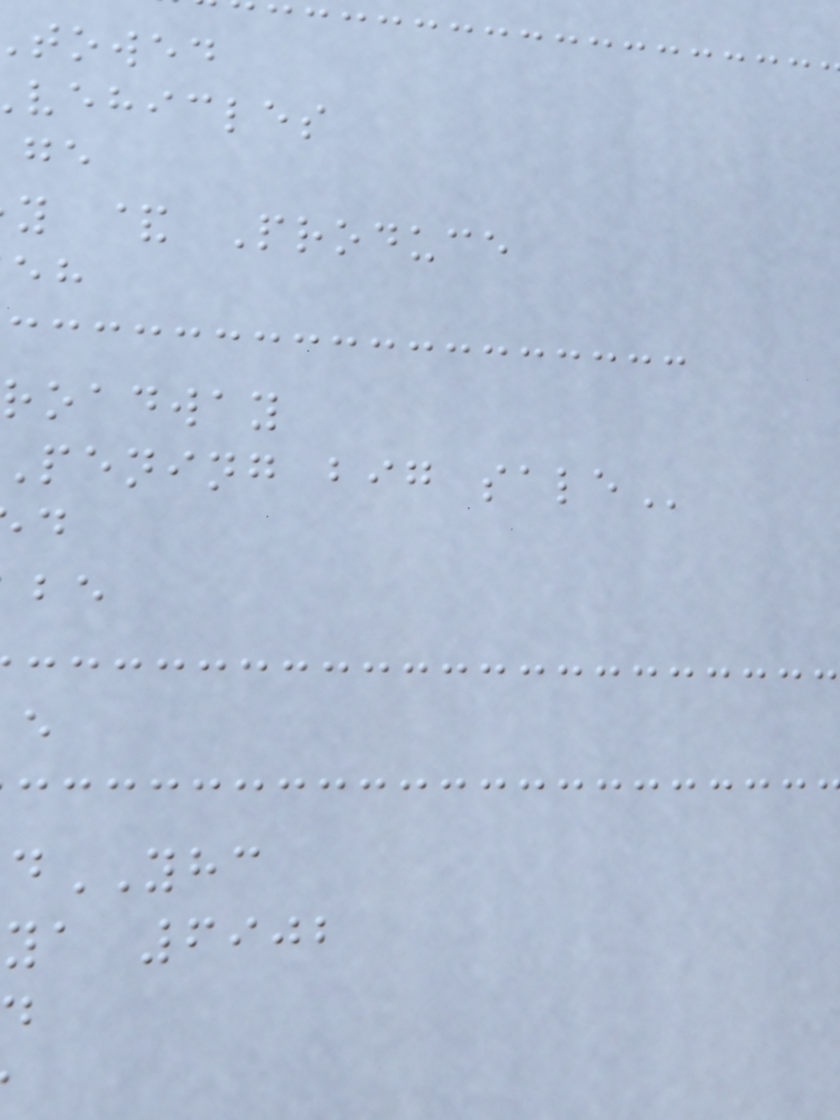towed
vehicles
y & Produce
roadway
pening big
YHC
ya 6902
